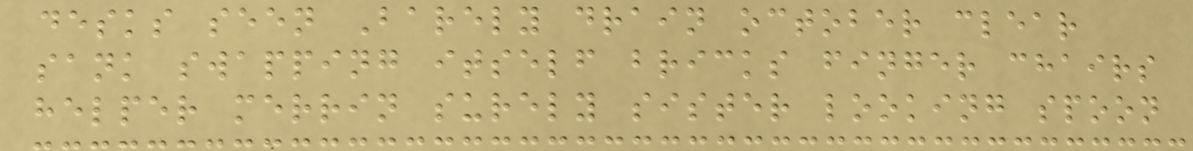desks seen Barely drain october clear
sank swapping itself bricks finger chairs
helper merrin surely sister looking spoon
